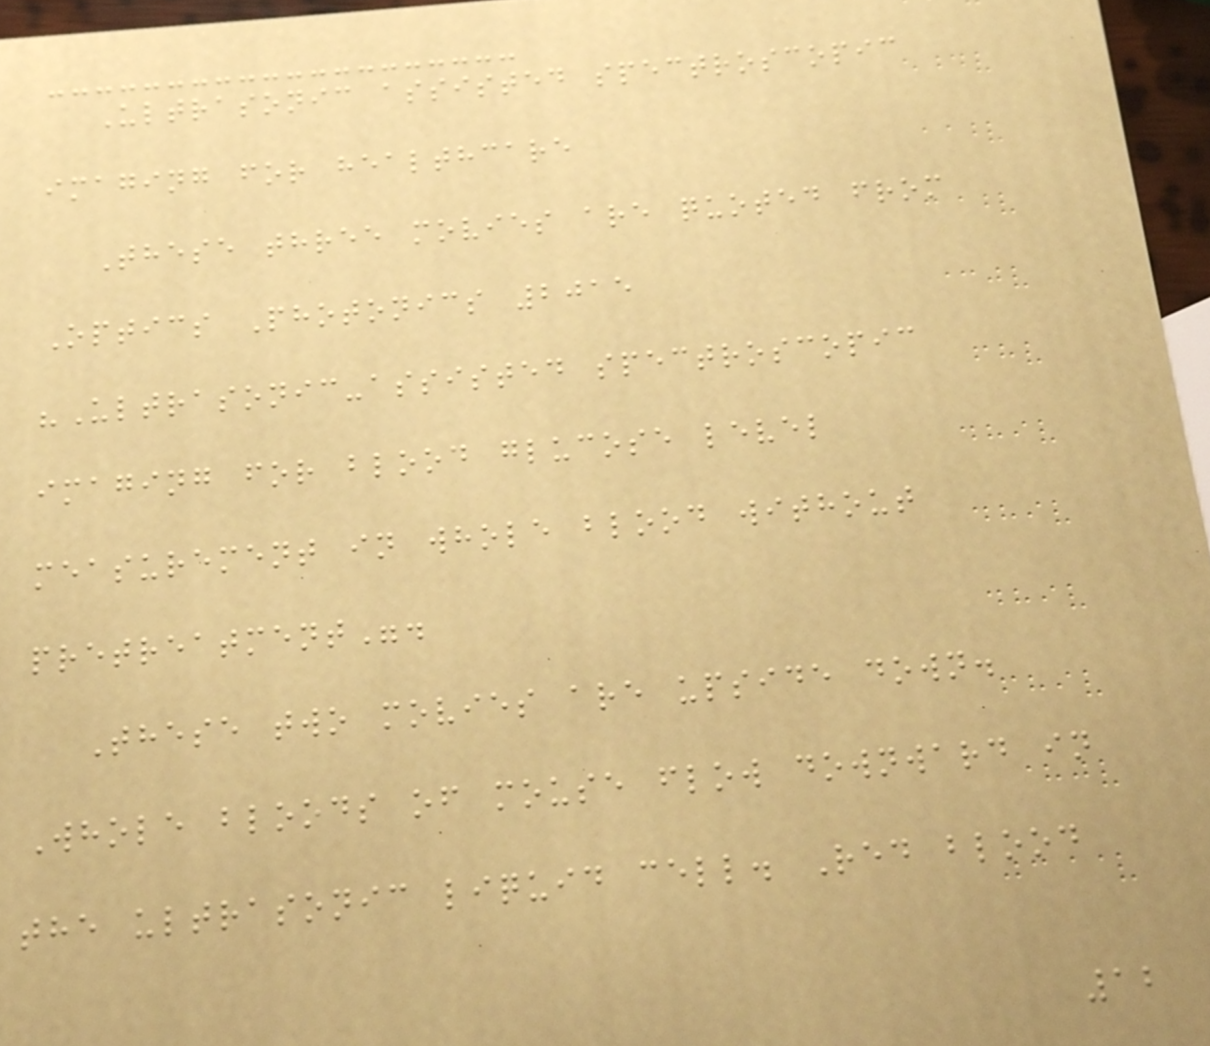Ultrasonic assisted spectroscopic
imaging for healthcare
These three movies are quoted from
Optics Photonics 2015
"Ultrasonic-assisted spectroscopic
imaging for blood glucose level
measurement in whole blood without
pretreatment".
These two movies are upside down.
Whole bloods of mouse flow downward in
the ultrasonic liquid cell. Red blood
12
